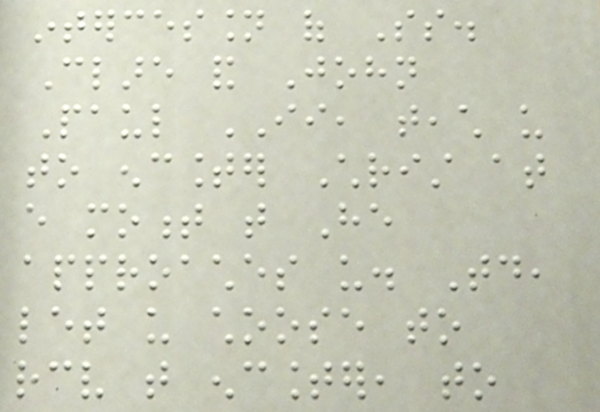intercession of Ss.
Clare and John
Paul II, teach us
to encounter Christ at
every moment that He
approaches us. Today,
let us choose to
receive that encounter, to
